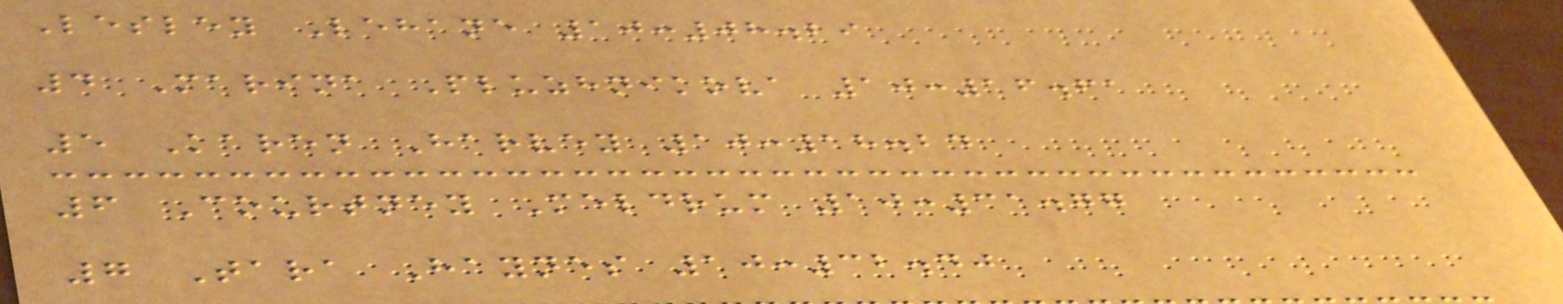Lesley Lehane 10:08.29
4 Marina Pluzhnikova 10:16.61
5 Karen Harvey 10:18.24
6 Courtney Meldrum 10:31.77
7 Tara Haynes 10:32.40
